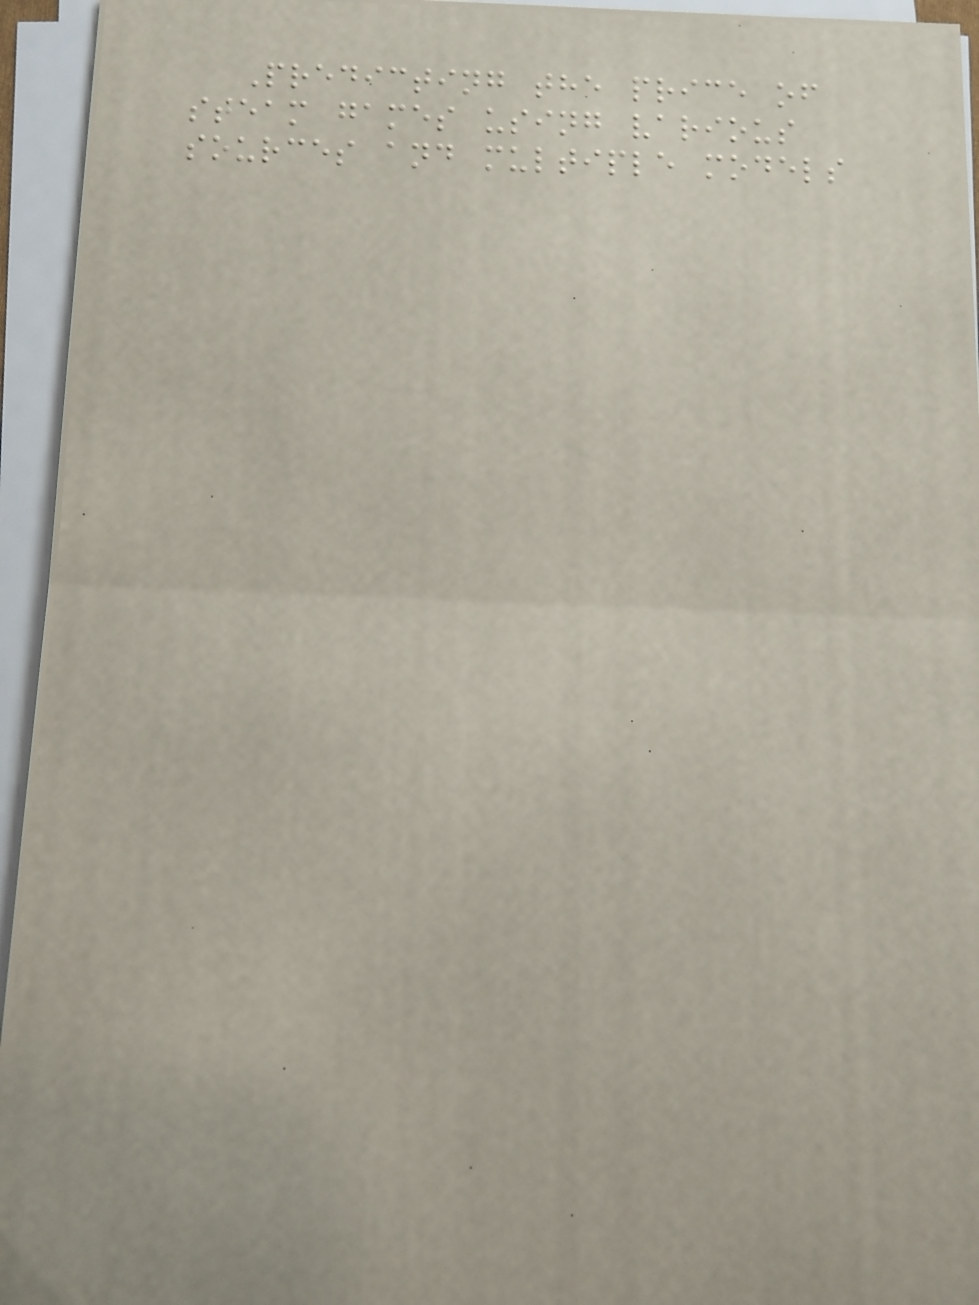Predicting the price of
steam games using various
sources and multiple models
